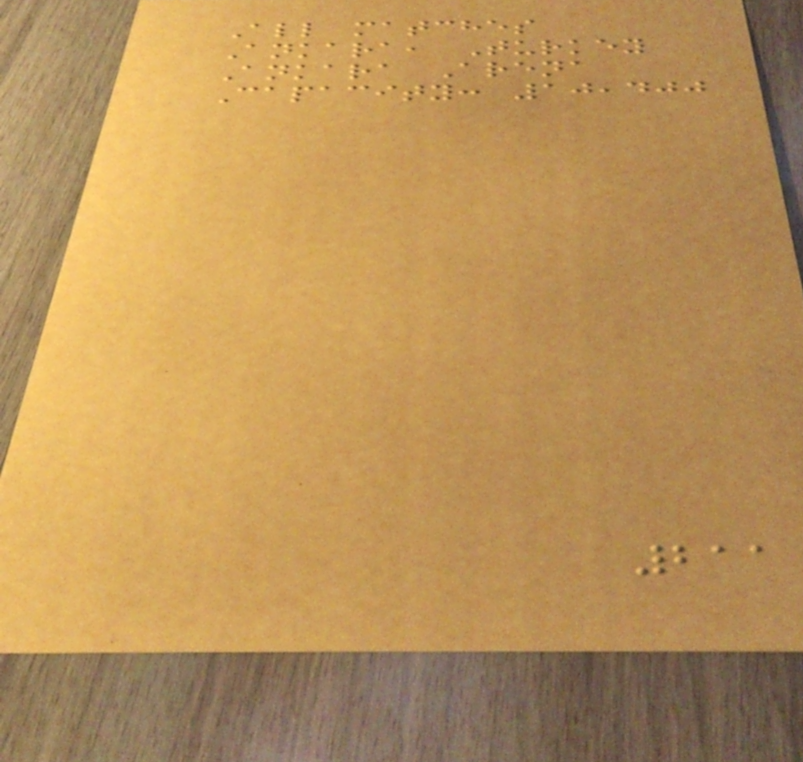All matches
Ankara, Turkey
Ankara Arena
Capacity: 10,400
211
